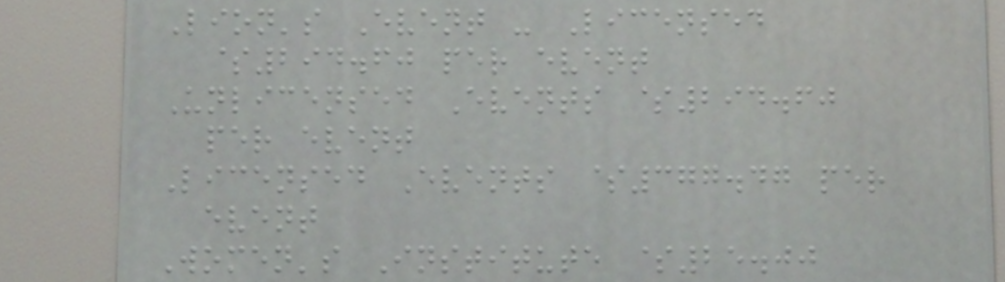Lion's Event - Licensed
$294.60 per event
Unlicensed Events $294.60
per event
Licensed Events $377.47 per
event
Women's Institute $25.00
